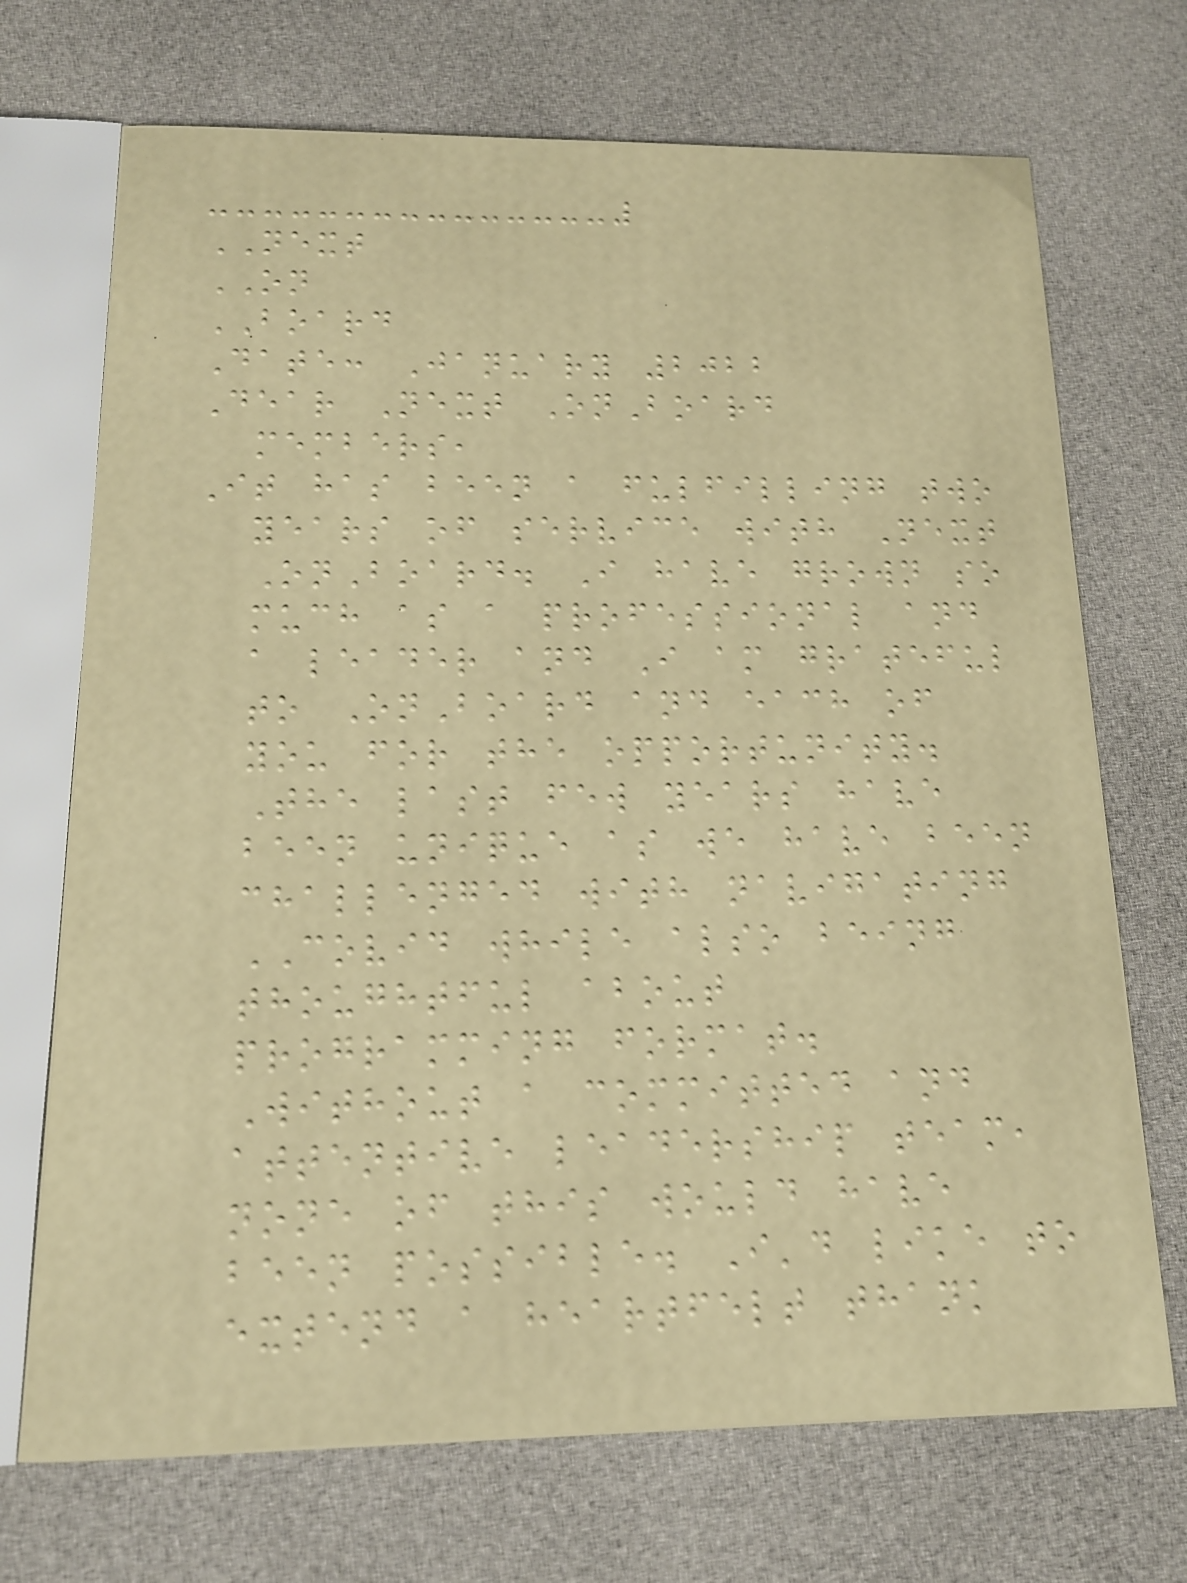NEXT
ON
BOARD
Date: January 2022
Dear Next OnBoard
members,
It has been a fulfilling two
years of service with Next
OnBoard. I have grown so
much as a professional and
a leader and I am grateful
to OnBoard and each of
you for the opportunity.
The last few years have
been unique as we have been
challenged with navigating
COVID while also being
thoughtful about
programming format.
Without a committed and
attentive leadership team,
none of this would have
been possible. I'd like to
extend a heartfelt thank
